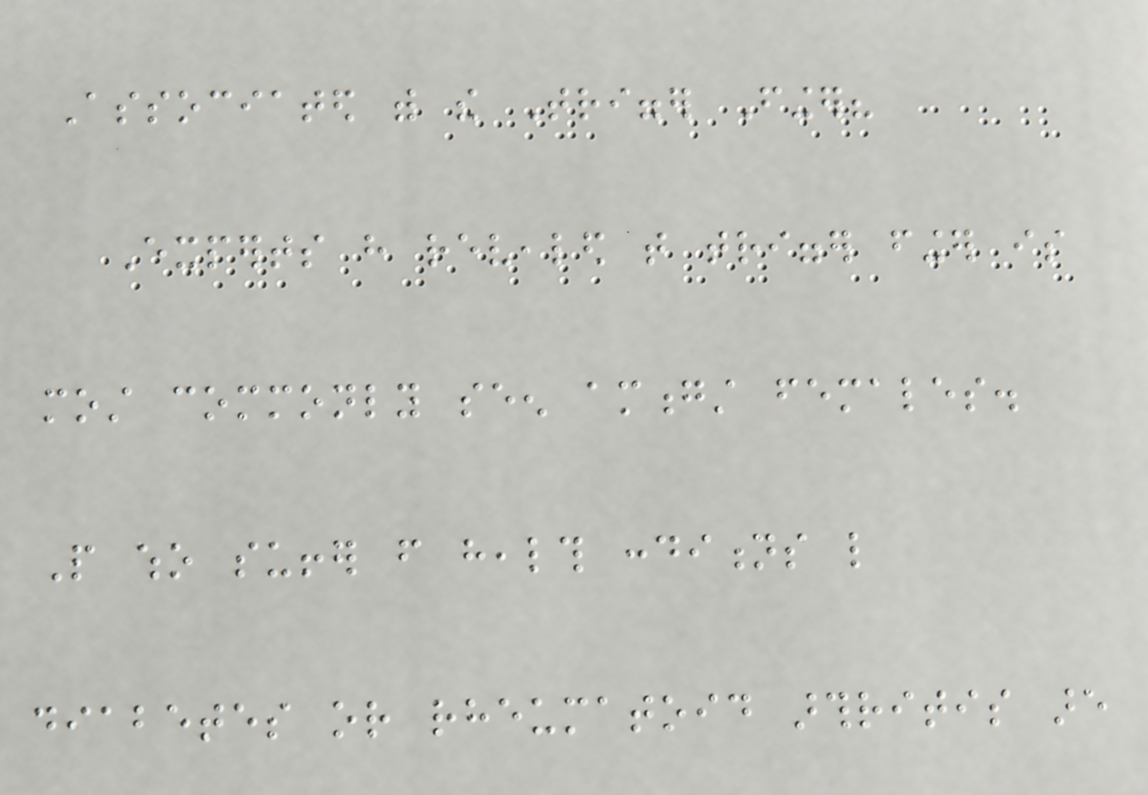Associated with the Trigger Finger?
Experts have revealed that trigger finger is
most commonly seen amongst females.
People who suffer from health conditions like
diabetes or rheumatoid arthritis are
